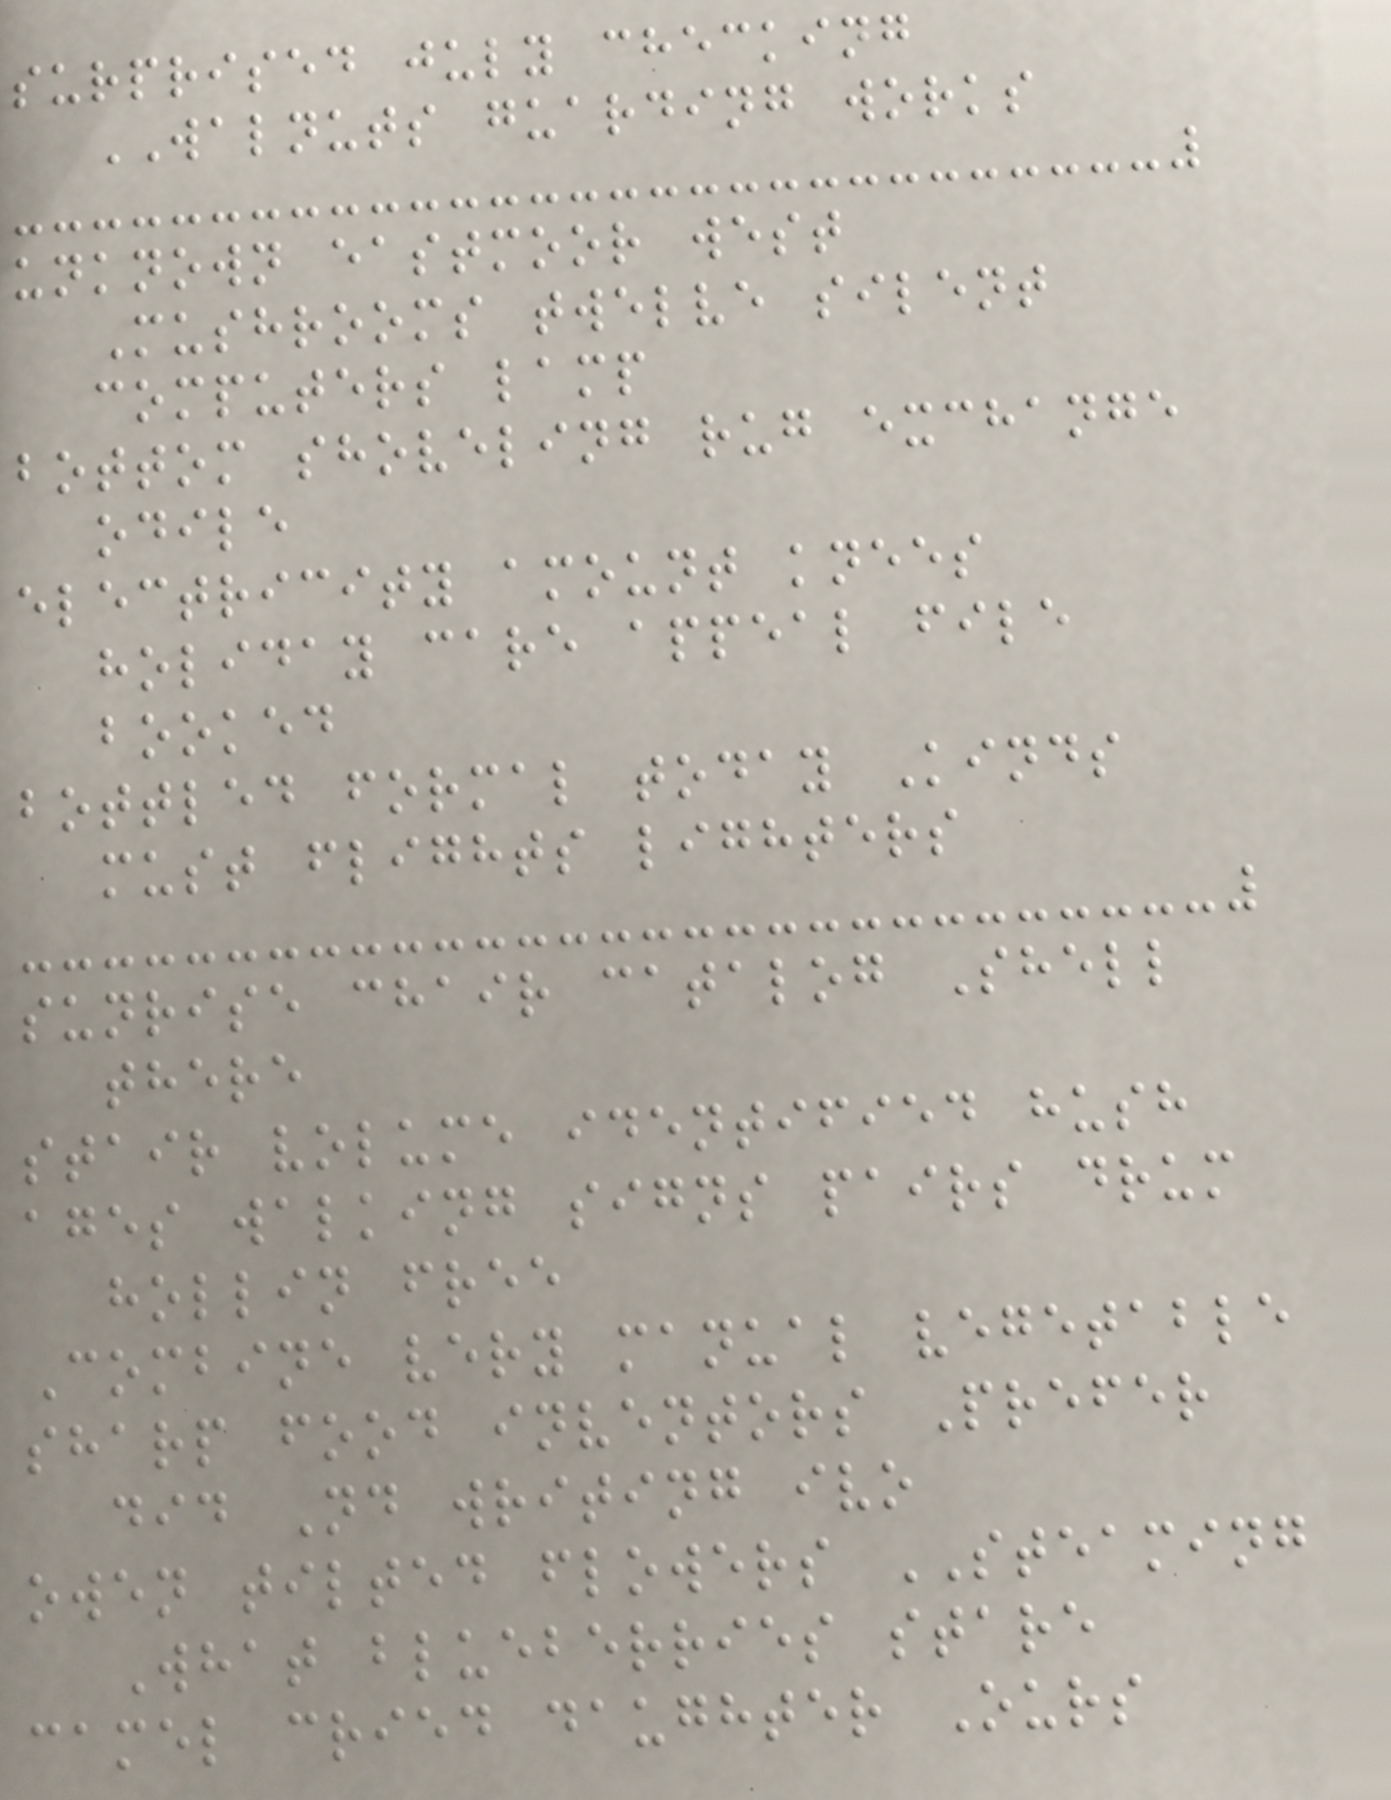surprised july checking
WALNUTS guarding works
unknown eastmoor west
Mushrooms twelve silent
computers lamp
bottom shoveling rug exchange
odile
electricity amount knees
holiday care appeal file
booked
bottled formal today Kinds
must flights lighters
sunrise chair catalog Shell
there
stair volume identified hush
ages walking signs pairs drum
hollin free
Combine very manual vegetable
sharp food inventors Prefer
did Nd writing ivo
owen tilted flowers STEAMING
What blueberries stare
camel cried daughter Ours
